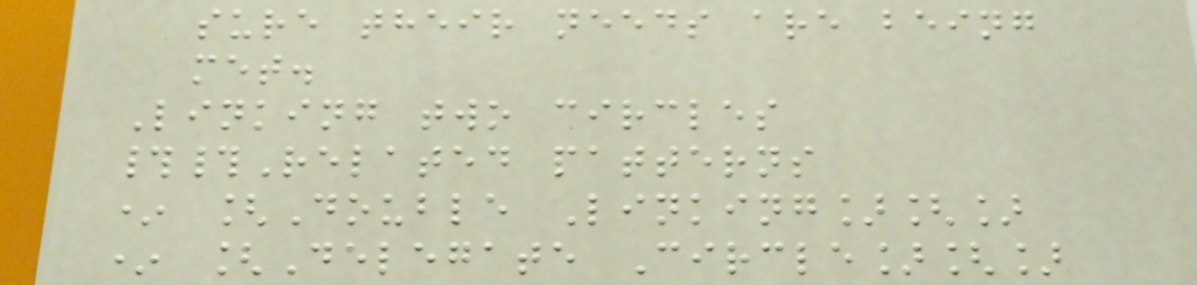sure their needs are being
met.
Linking two circles
##Related patterns
* [Double Linking][]
* [Delegate Circle][]
